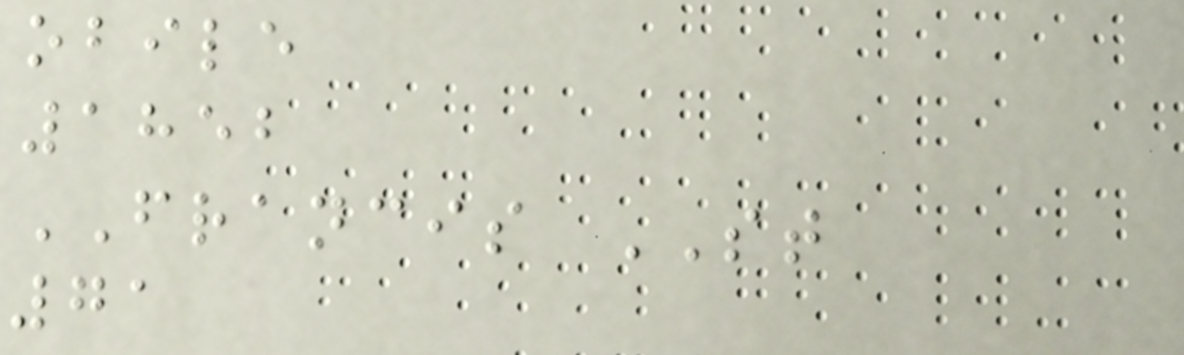obile
1852
FRANCIS ST
71
